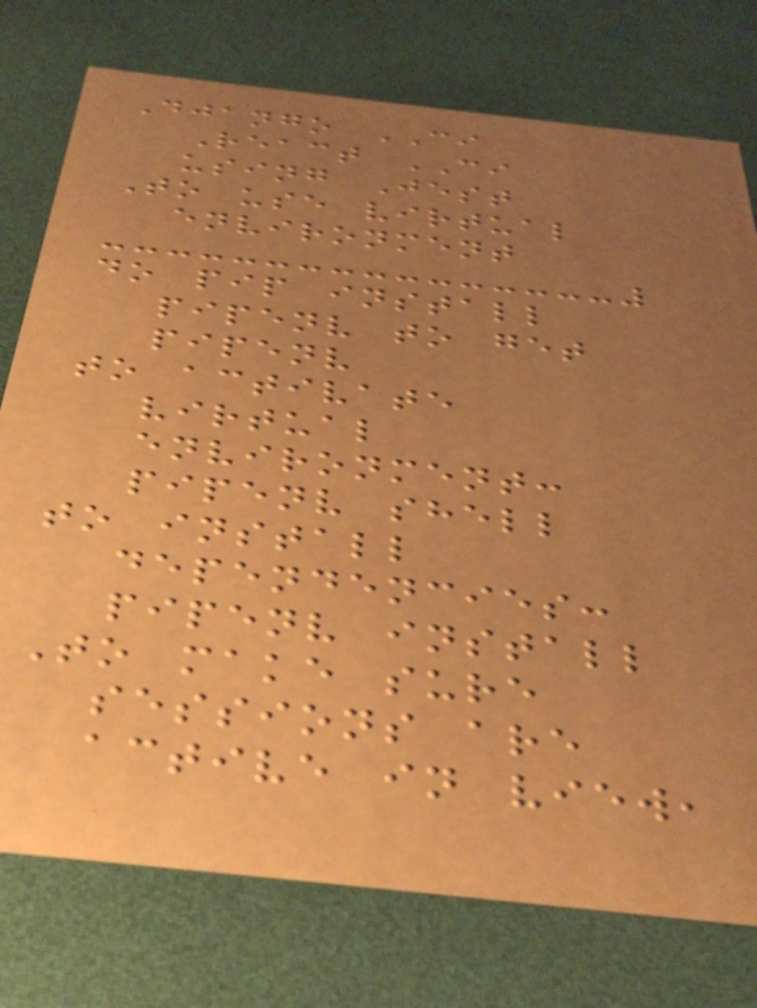Django CI
React CI
using Jest
To use virtual
environment
do pip install
pipenv to get
pipenv
to activate
virtual
environment:
pipenv shell
to install
dependencies:
pipenv install
To make sure
sessions are
active in view,
